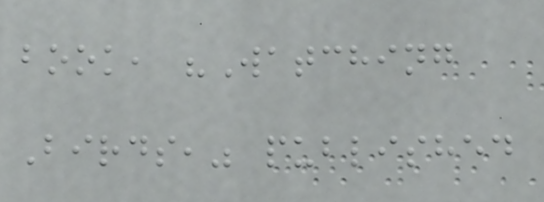book, "Watching
Birds," published
